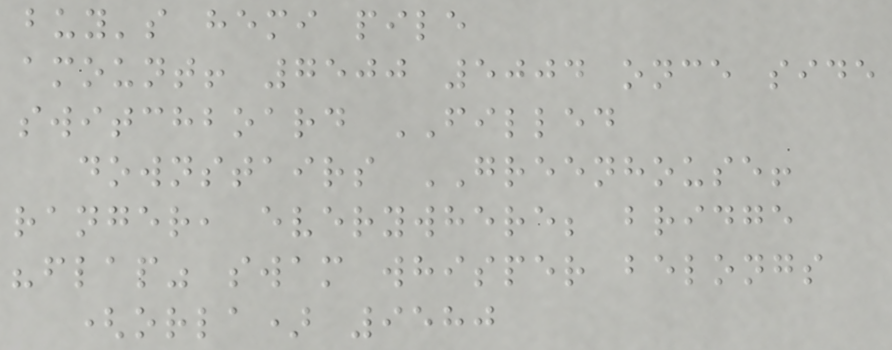buy's hemi pile
amount! 7500 5004 once side
switchboard FILLED
downstairs GREENHOUSE!
ranger, everywhere; bridge
"flap" swam whisper belongs
(orla) 9580
